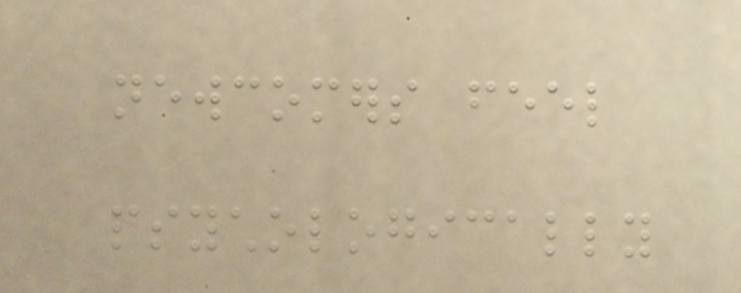newcomers feel
psychologically
